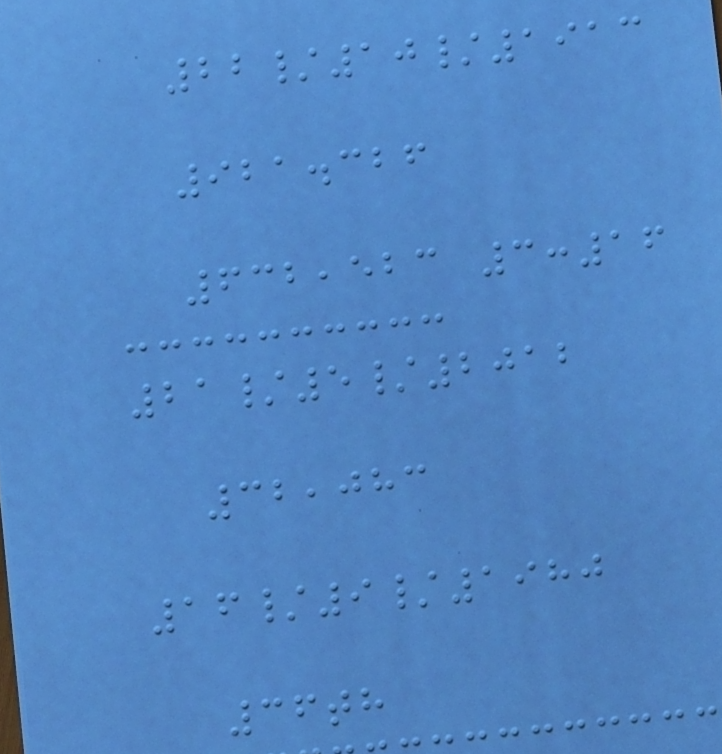22/10/1913
921.326
632,523 3:16
21/5/2012
32,083
16/9/1980
36th
